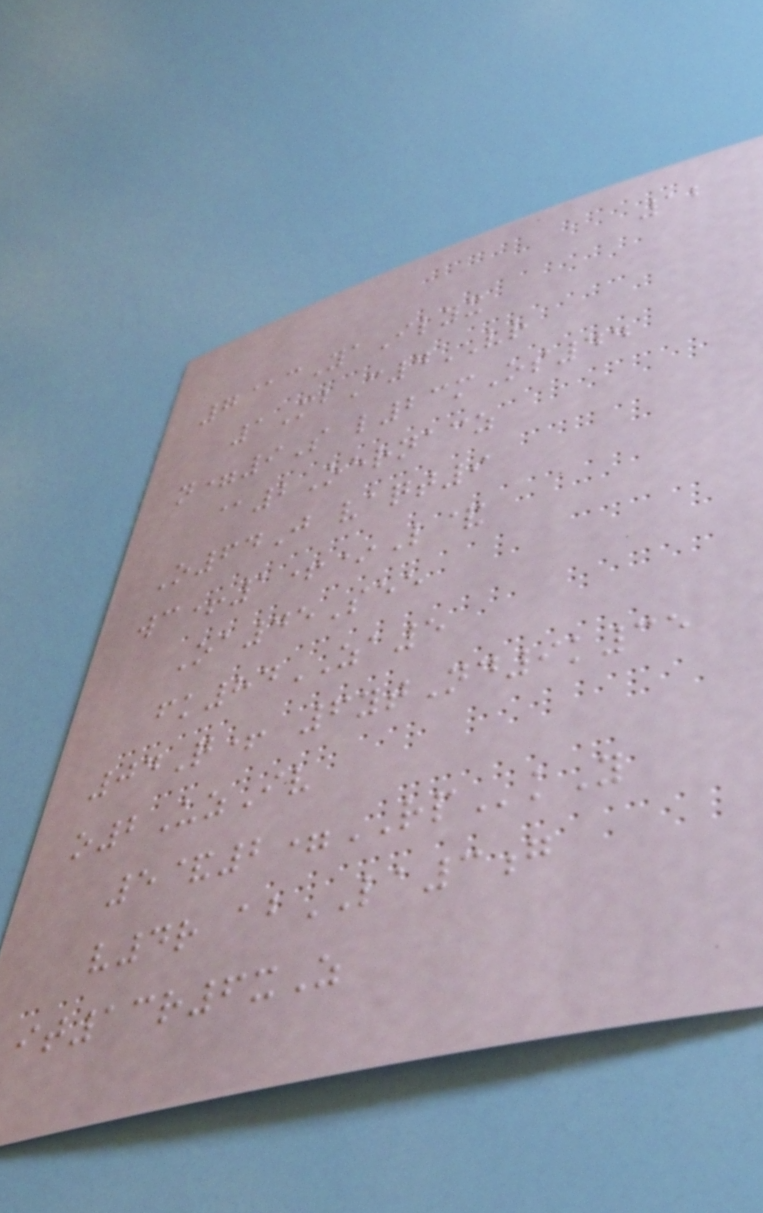12
7@cYaIlyx
1MbC4VR
n=9S l23mOs44
@2Oernacz
O64J vaqt9
wc+1+*L&
Oa45See
fk84ZA5
04Q+ 6ytNd9k35
o2UzIv
5&2=RPkY
v4r abLA3g
it13r6xZ
